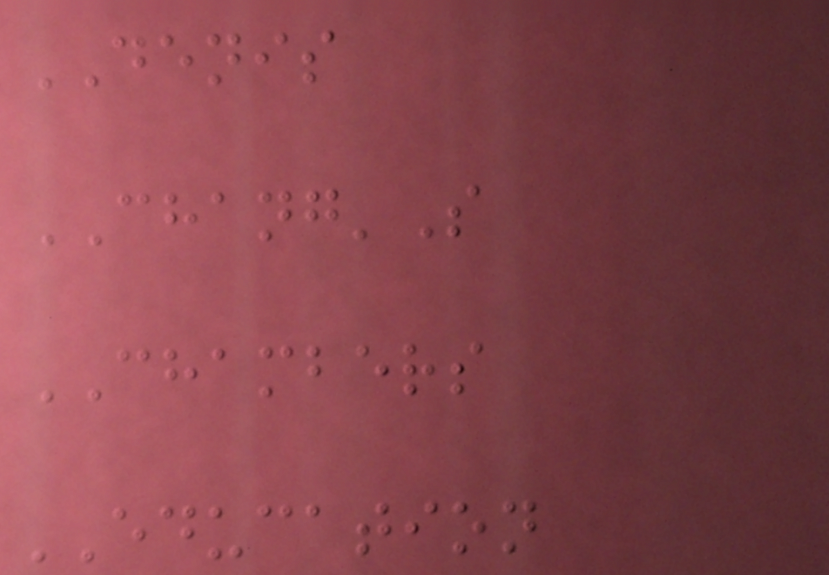DENIS
CHANG'S
CHAMBERS
EDUCATION
